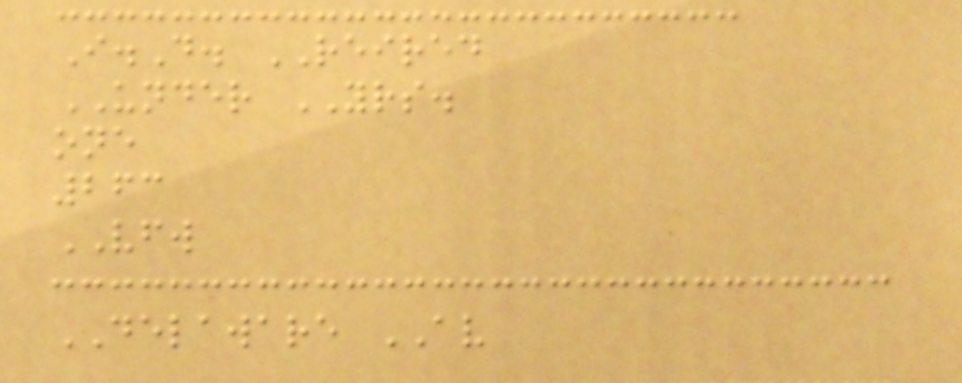I.D. REIRED
UNDER YRS.
one
263
VFW
DELAWARE AV
